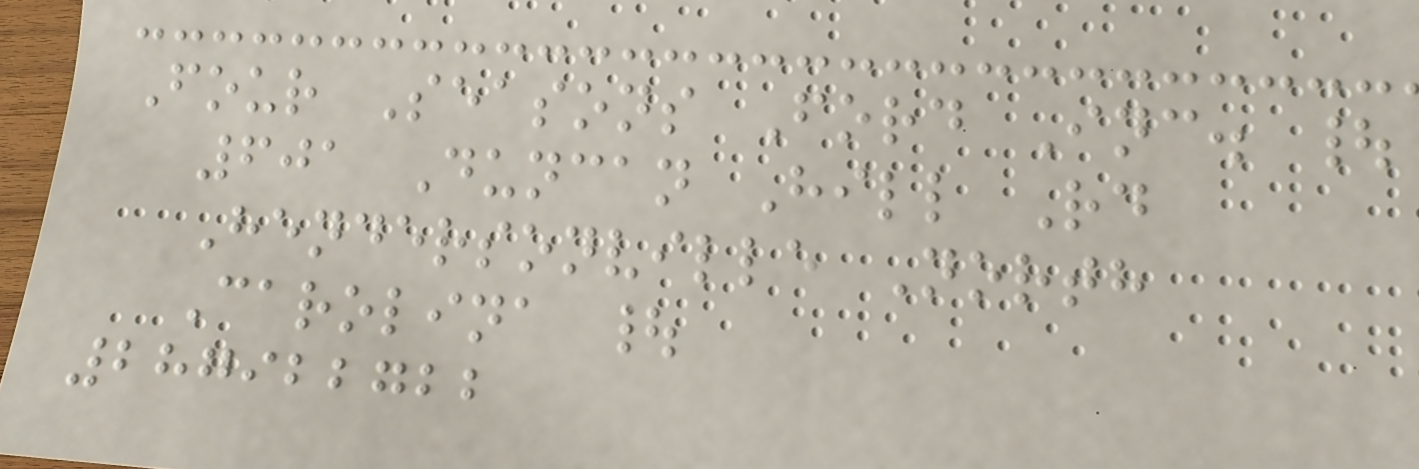Four Seasons Ford Inc. |
601 Duncan Hill Rd
Hendersonville North
Carolina |
287922722
